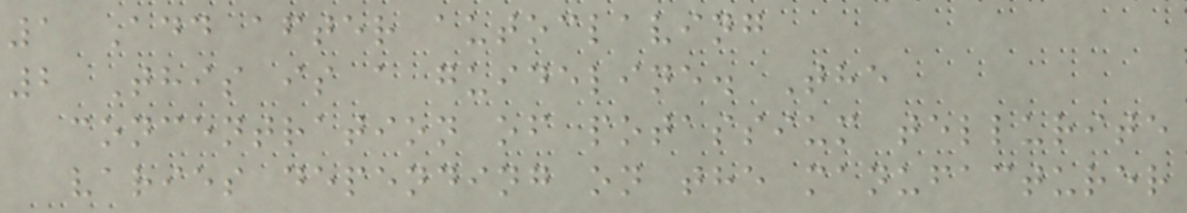1 Add after autoclaving
2 This is a guideline. The
concentration of potassium tellurite
varies depending on the manufacturer
